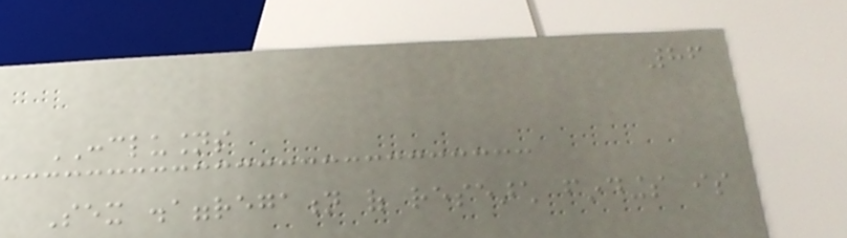86
CONCLUSIONS
Sex disaggregation of research findings is
